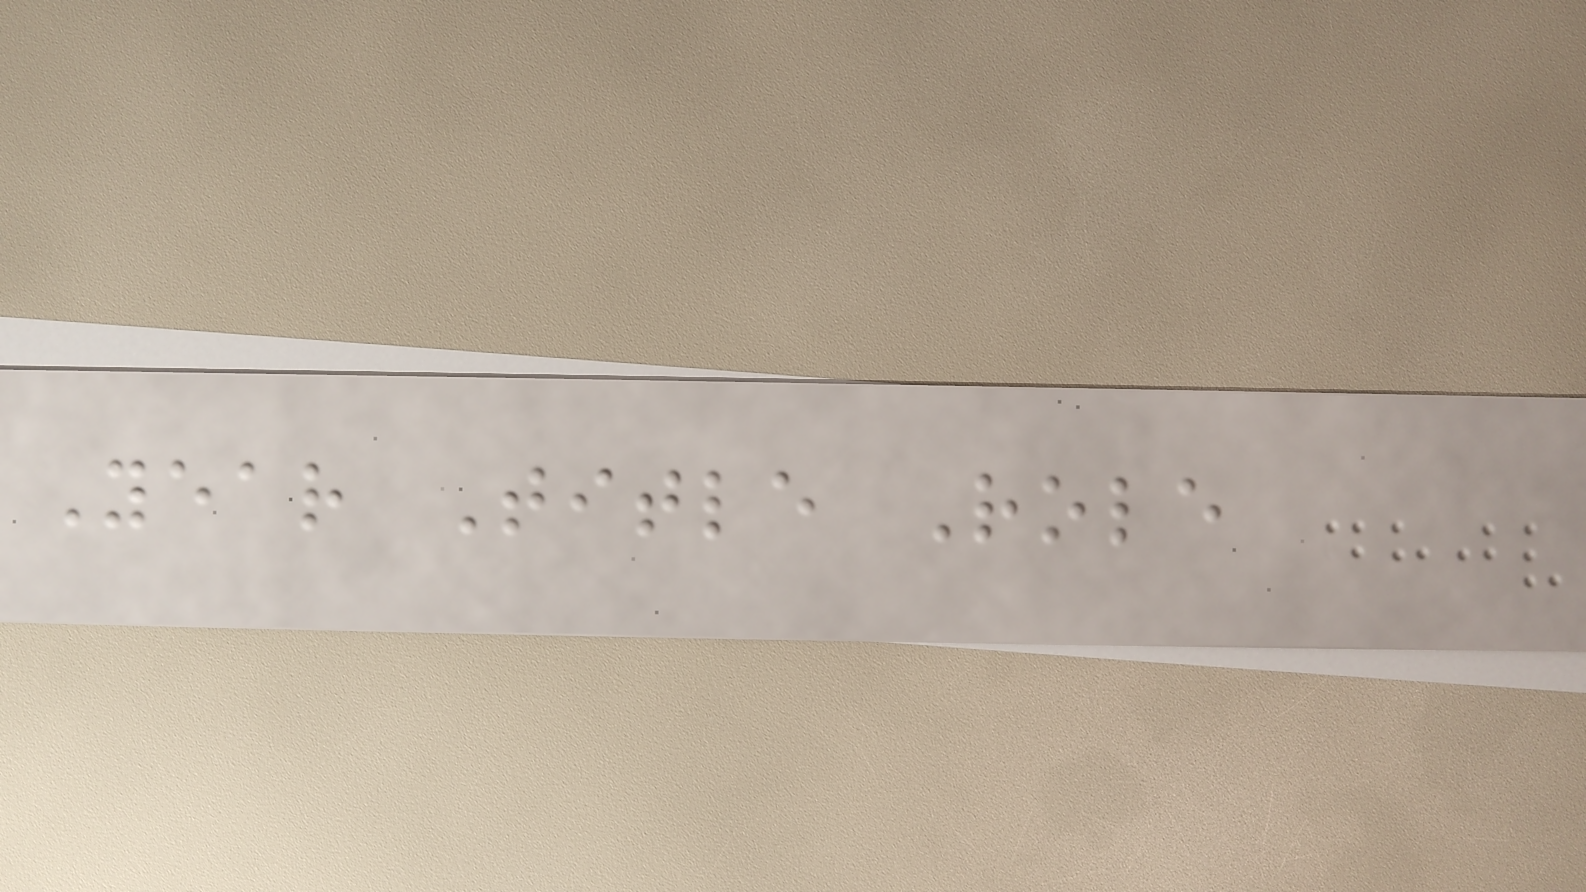Year Title Role
